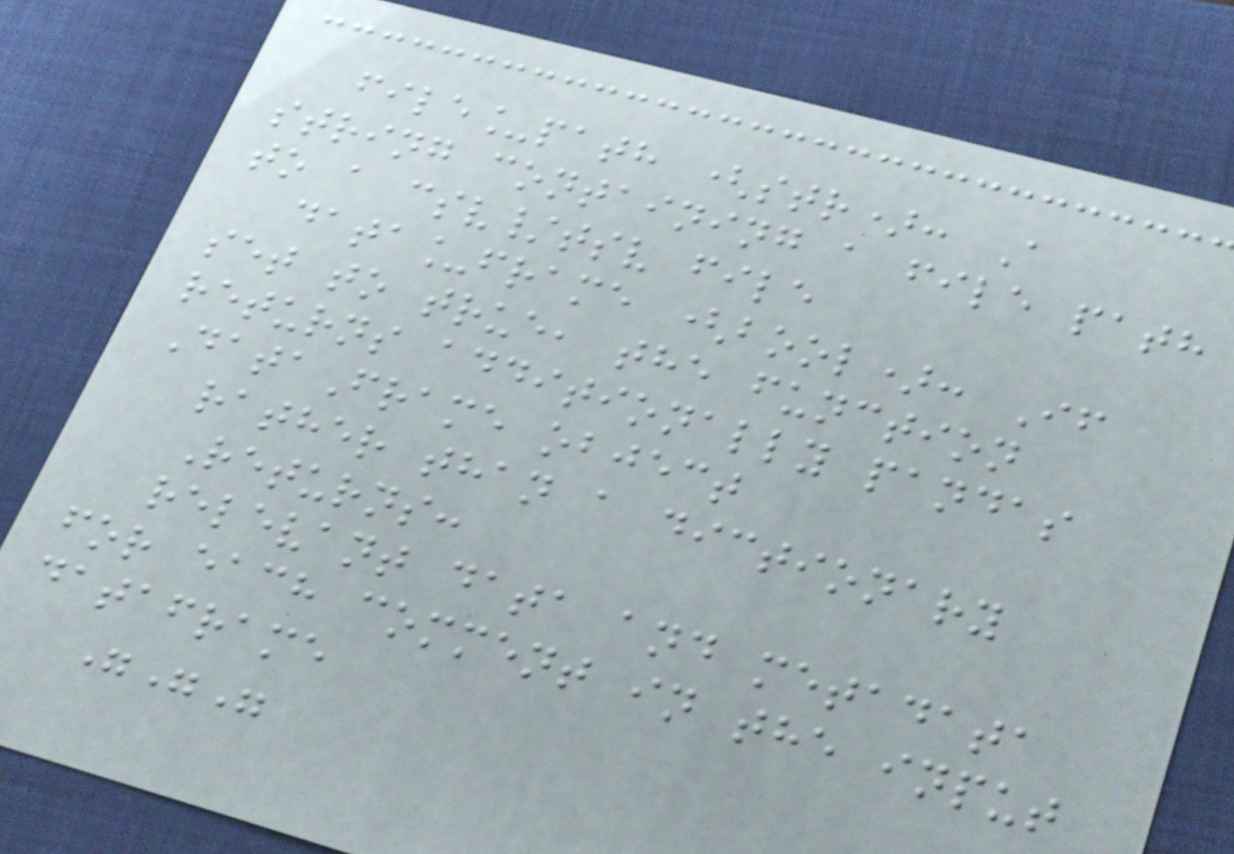file_path (str): A
string containing a file path
to a csv/tsv file
data_frame (bool): If
set to true, the function
returns additionally pandas
DataFrame object
rather than a dictionary
Returns:
relevant data and metadata
for each comment in the input
dataframe
"""
